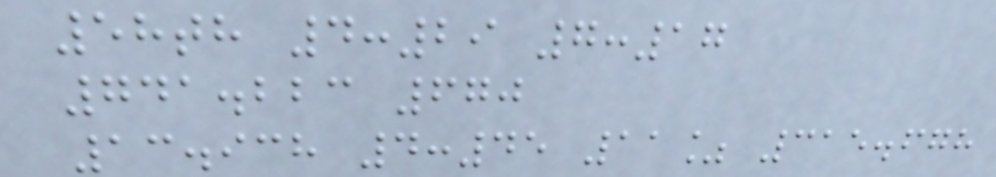58th 4:29 7:17
741.223 670
13.938 4:45 11% 315.678
